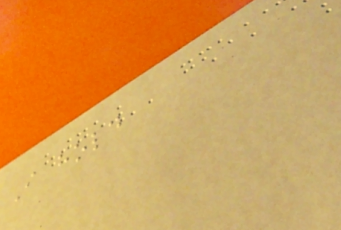I hold
